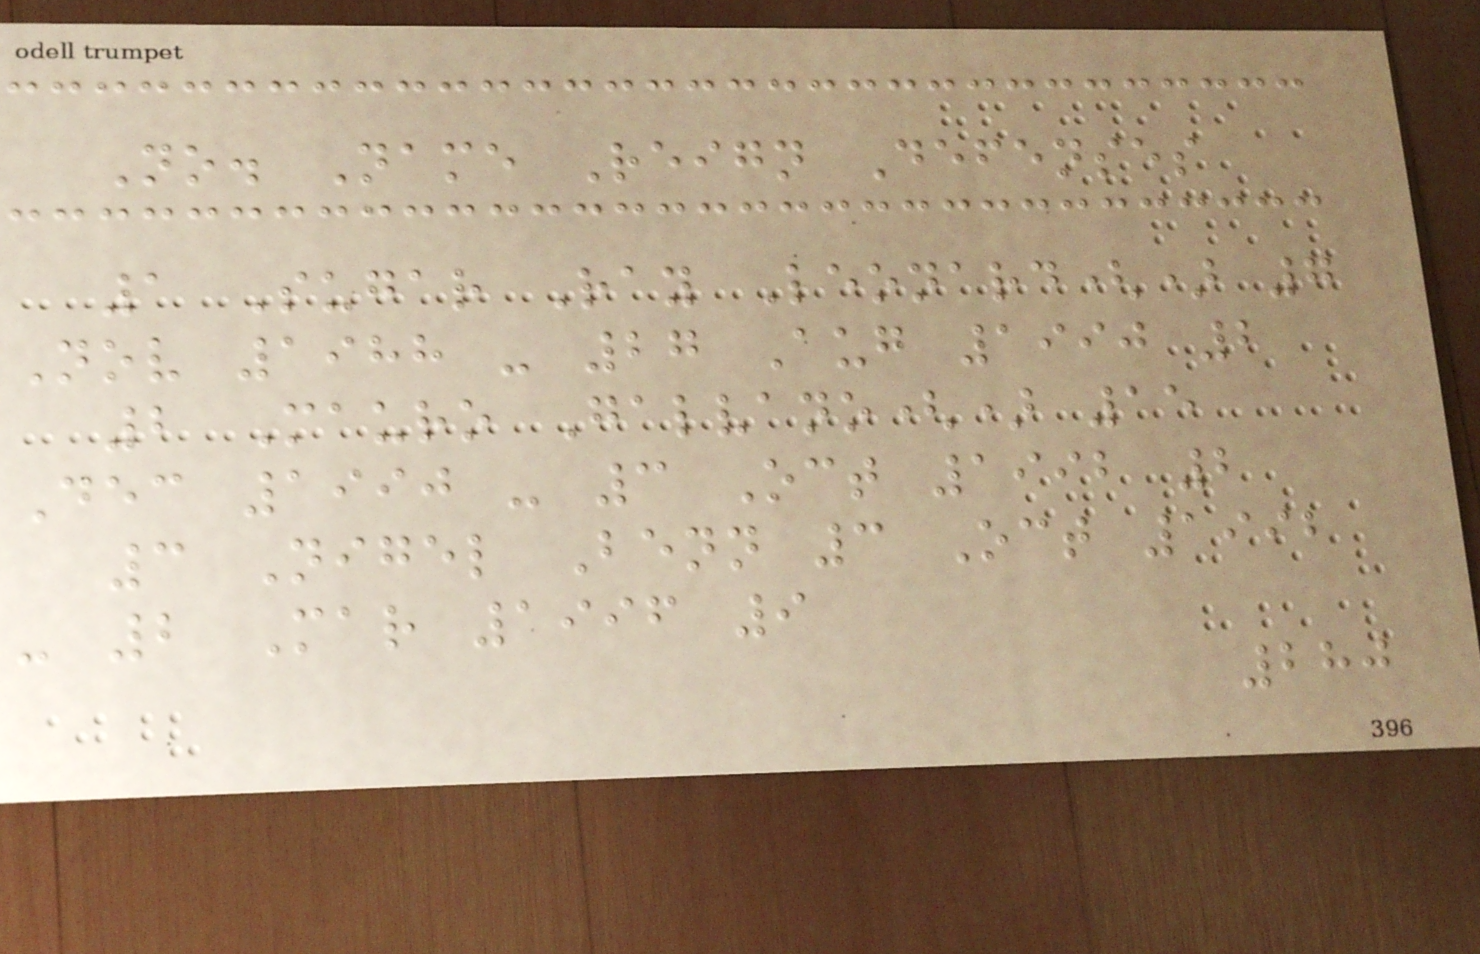No. Name Reign Defenses
1 Sugar Ray Leonard() 7
Nov 1988 - 27 Aug 1990 2
2 Mauro Galvano() 15
Dec 1990 - 3 Oct 1992 2
3 Nigel Benn 3 Oct 1992
- 2 Mar 1996 9
280
